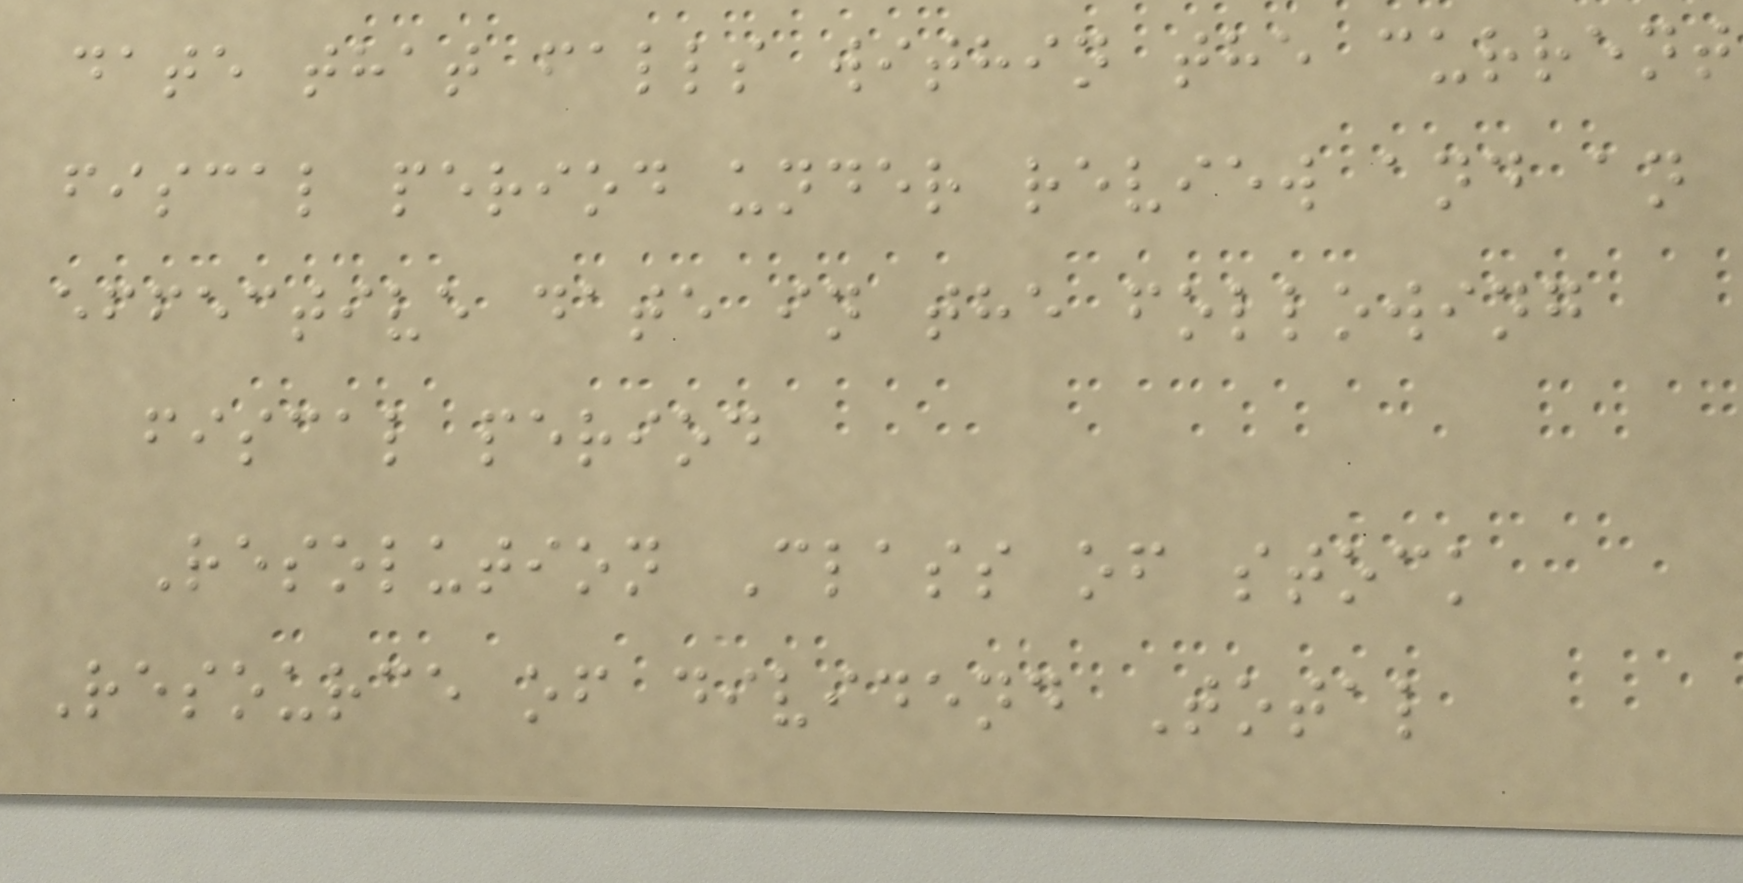date that falls within the current
fiscal period under review and an
effective date in the following
fiscal period
Resolution Class of stock
Resource of dividend Total
